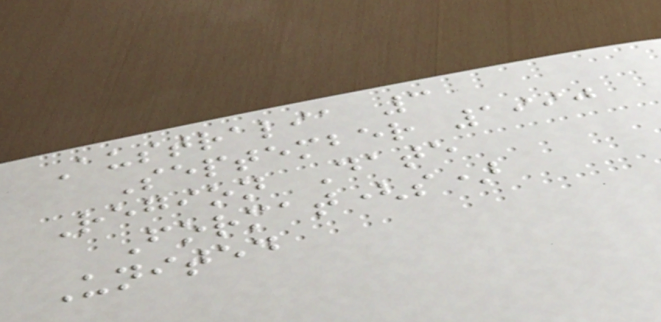Australia 3
September 1990
Region Date
Format(s)
United
